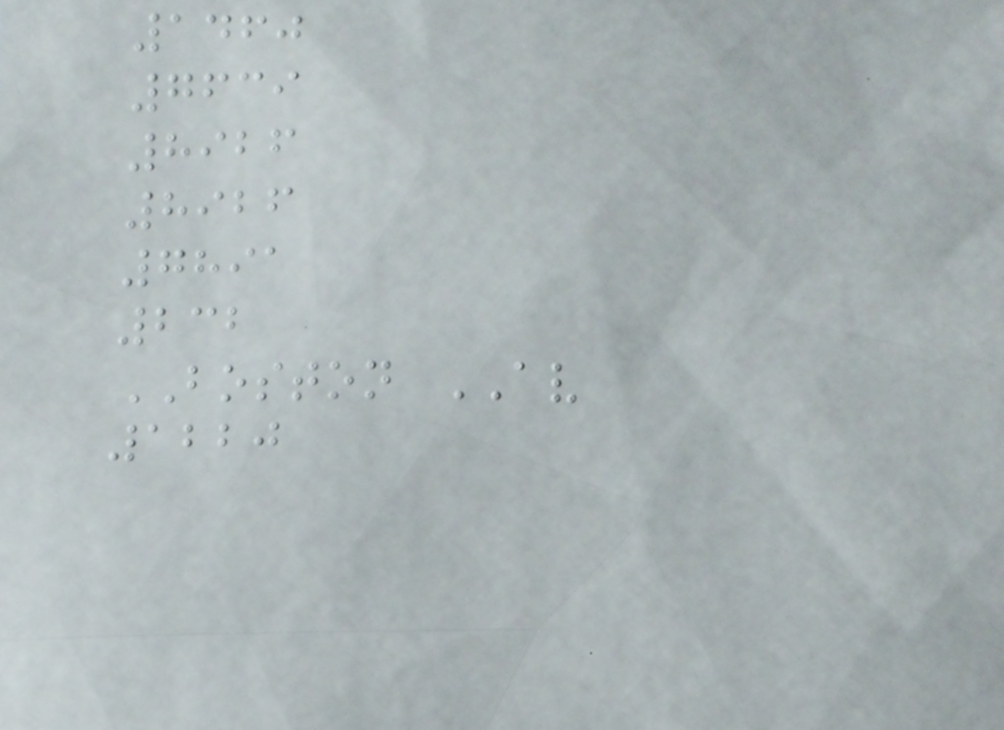1460
7639
8926
8926
7891
232
BOSTON AV
1220
